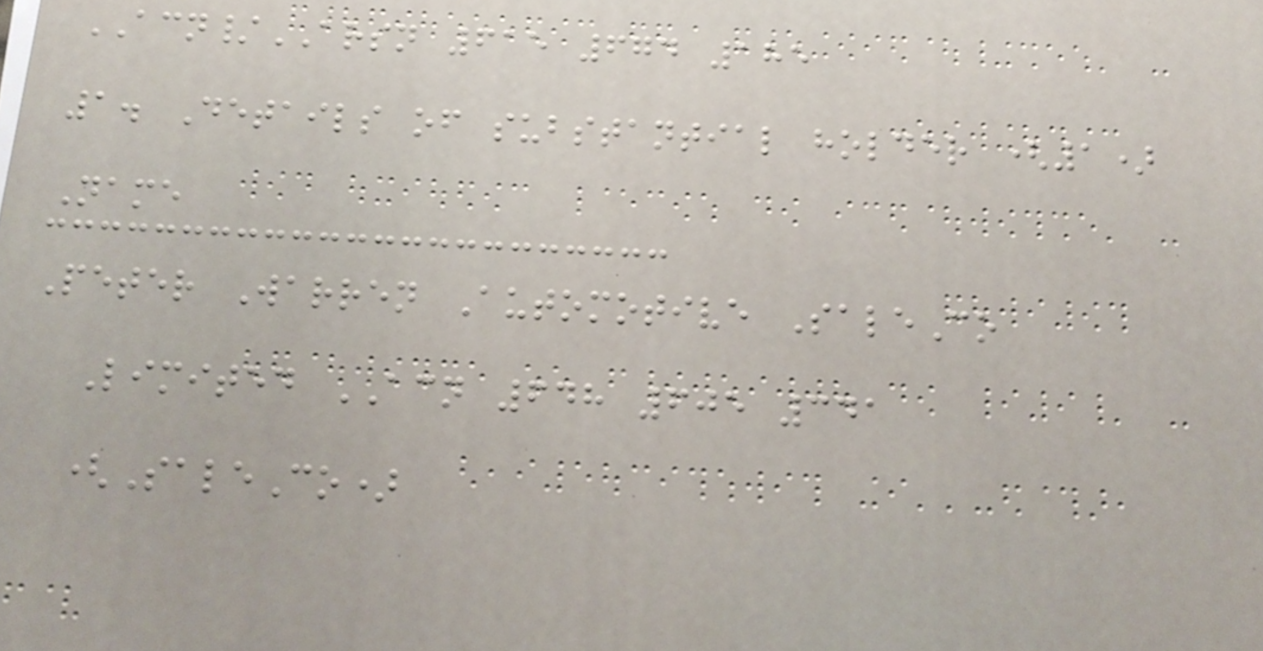ACN/ARSN 615 674 185
1. Details of substantial holder (1)
Name
Peter Warren Automotive SaleCo
Limited ACN 648 605 341
(SaleCo)
